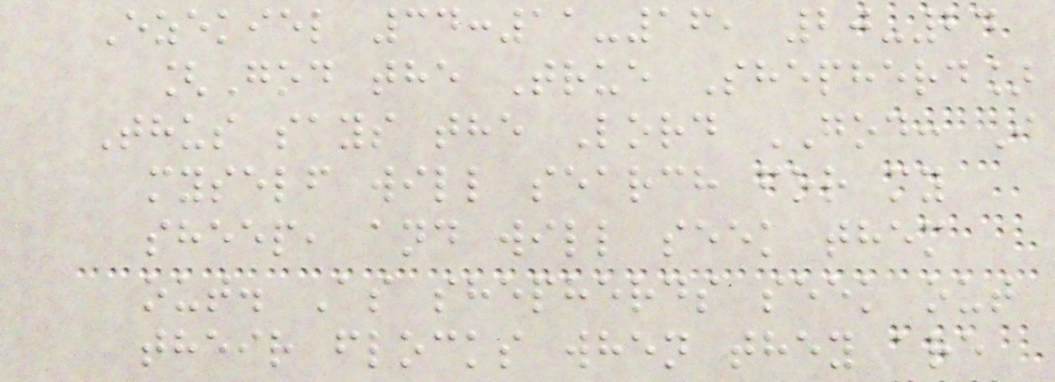Ezekiel 34:11-16, 20-24
[God the True Shepherd]
Thus says the Lord GOD: I
myself will search for my
sheep, and will seek them
out. As shepherds seek out
their flocks when they are
